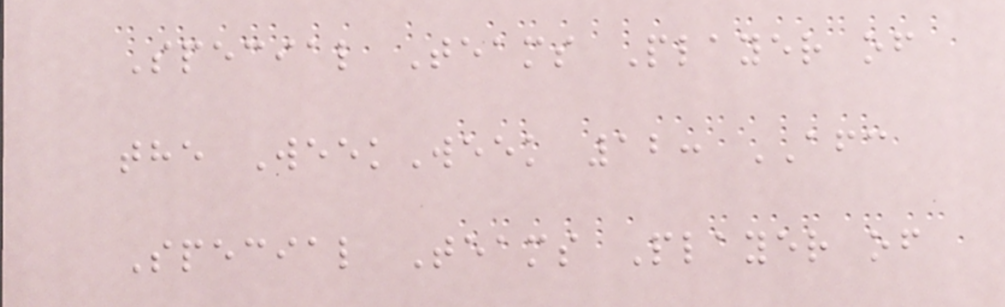Special Teams Player of
the WeekWeek 12: AFC
Special Teams Player of
